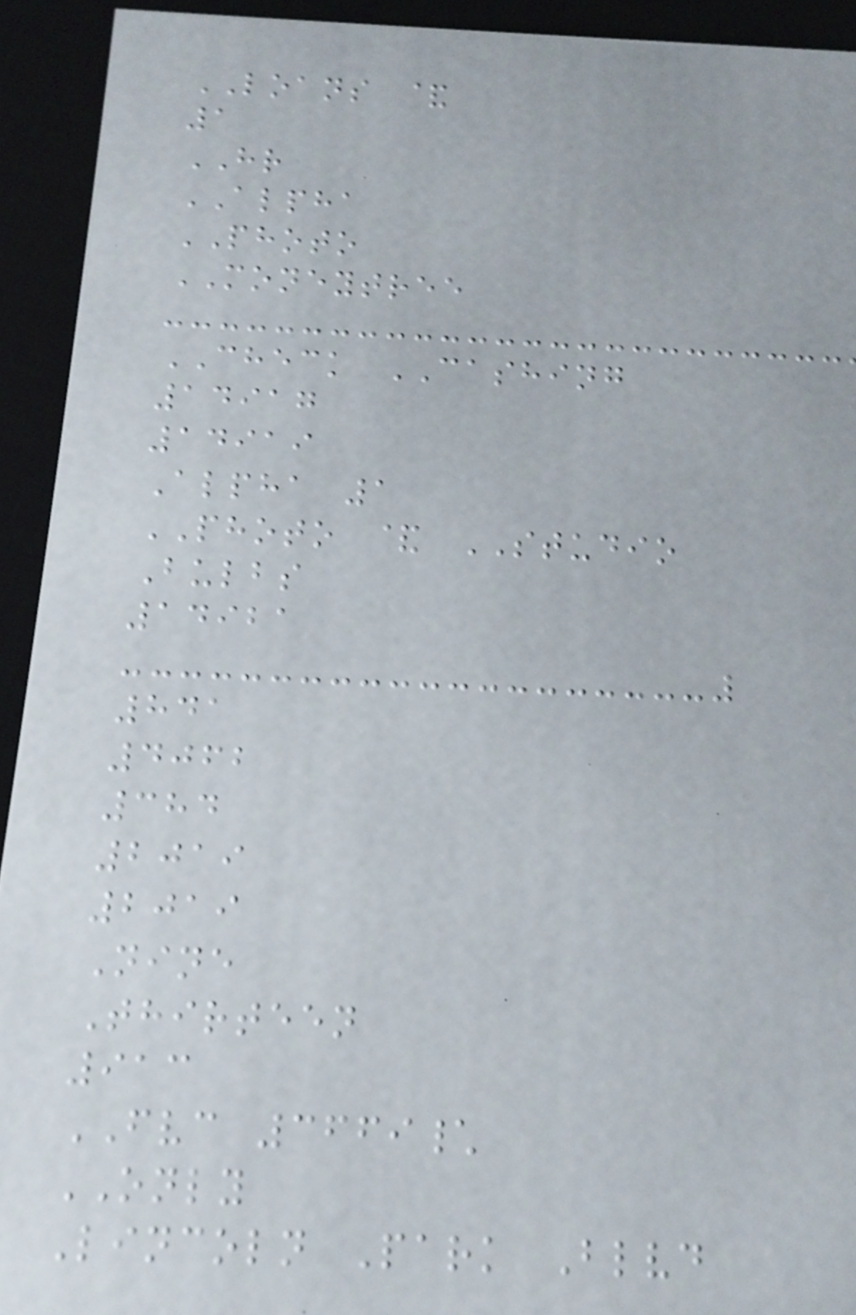LOANS &
1
HR
ALPHA
PHOTO
MONEYTREE
CHECK CASHING
14917
14919
Alpha 1
PHOTO & STUDIO
Bulbs
14921
841
4062
384
2019
2019
Nine
Thirteen
913
FVC 3669\
ONLY
Lincoln Park Blvd
